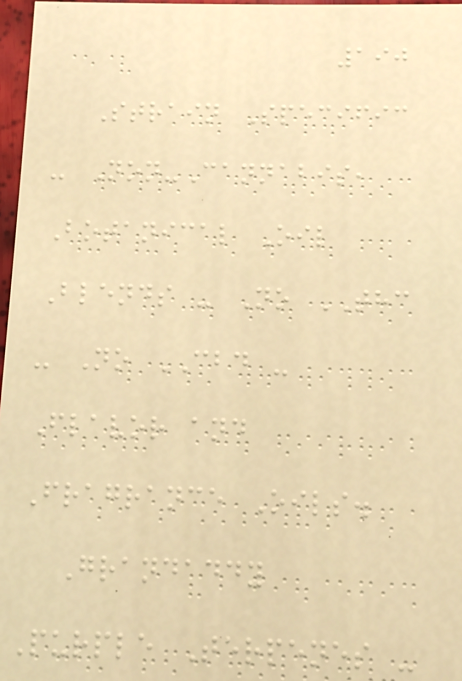190
Strain Specific
- Non-Cannabis,
Botanical Oil
Blends - No THC
- No CBD -
Flavor and
Fragrance Oils.
Grandaddy
Purple Terpenes -
